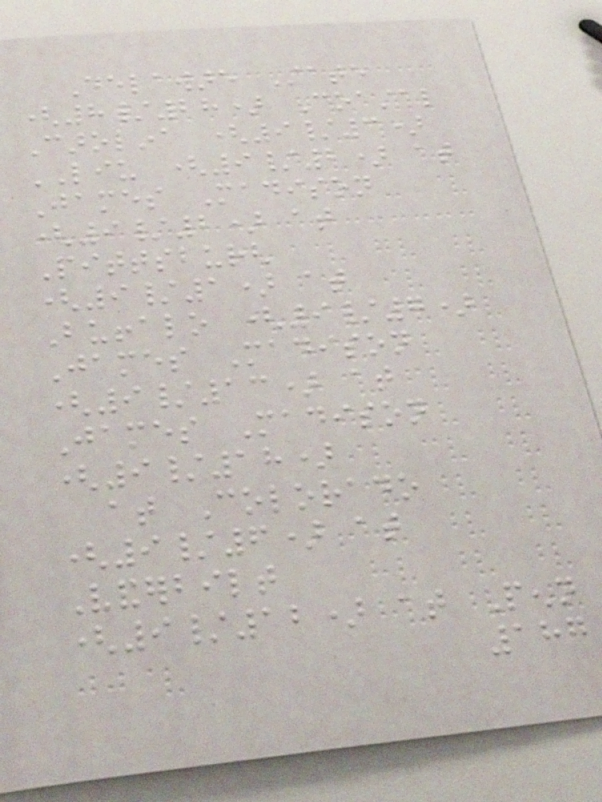Delaware State
(8/28) Coastal
Carolina (9/3)
LIU (9/2) at
James Madison
(9/2) at
Pittsburgh
(9/1) at
Buffalo (9/7)
James Madison
(9/13) at
James Madison
(9/18)
at Colorado
(9/6) at
Vanderbilt
(9/12) at Penn
187
